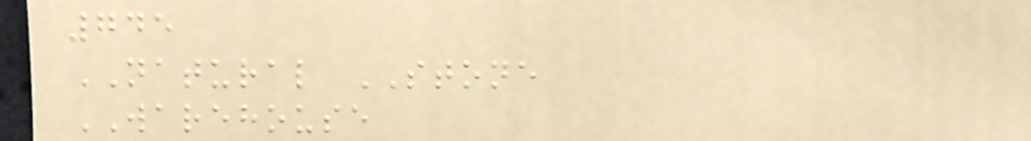745
NATURAL STONE
WAREHOUSE
